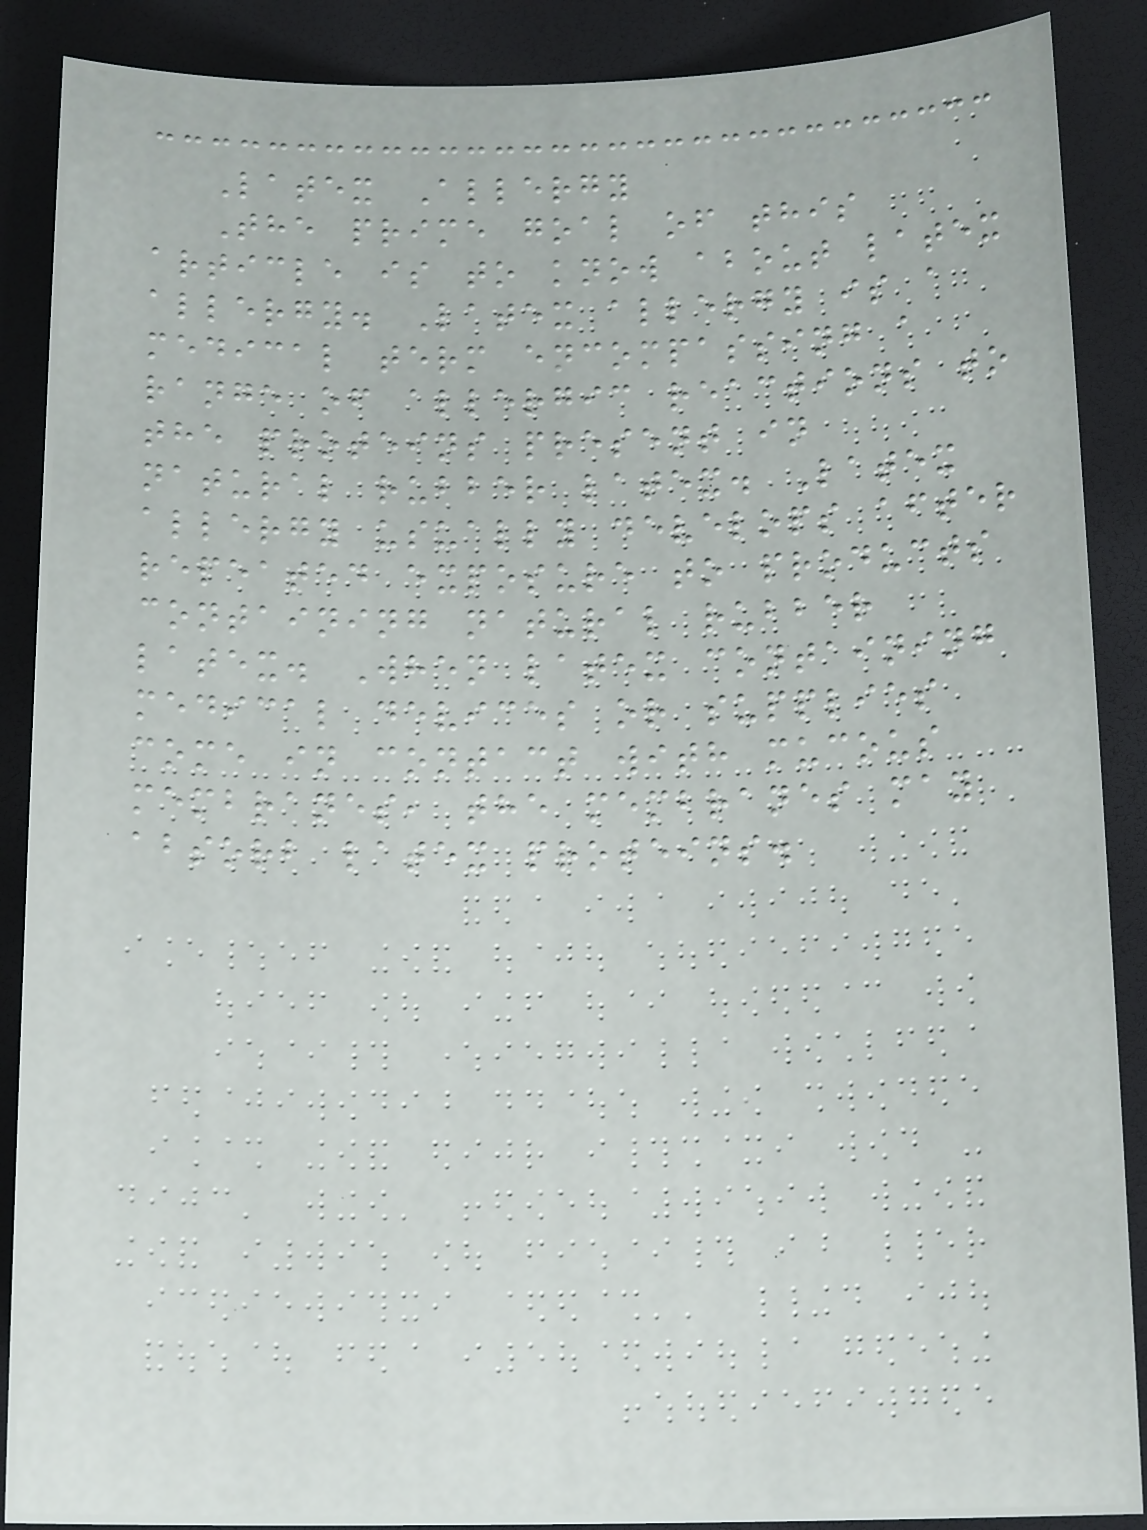Latex Allergy
The prime goal of this
article is to know about latex
allergy. Latex allergy is a
medical term encompassing a
range of allergic reactions to
the proteins present in
natural rubber latex. Latex
allergy usually develops after
repeated exposure to products
containing natural rubber
latex. When latex containing
medical devices or supplies
come in contact with mucous
membranes, the membranes may
absorb latex proteins.
